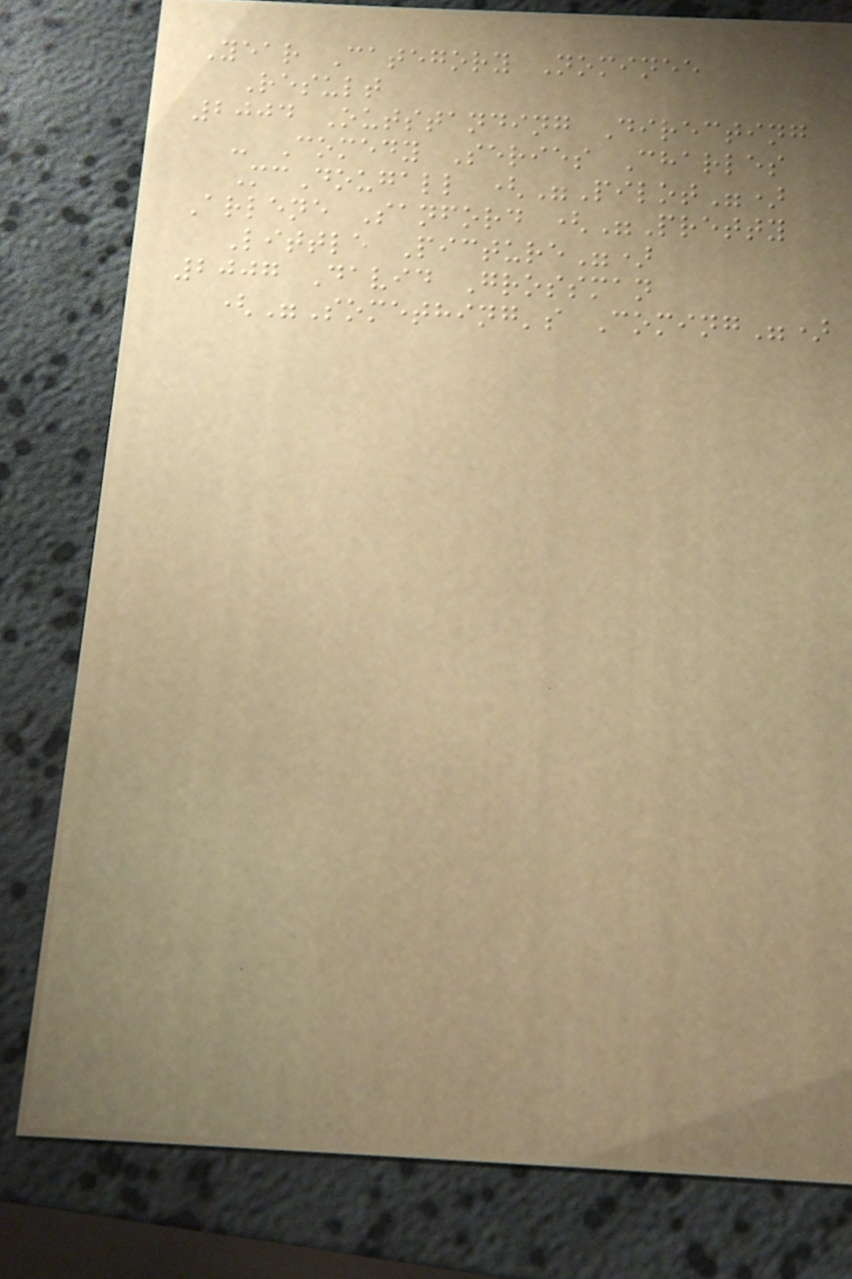Year Category Nominee
Result
2004 Outstanding Directing
- Comedy Series Charles
McDougall ("Pilot")
Arlene Sanford ("Pretty
Little Picture")
2007 David Grossman
("Something's Coming")
